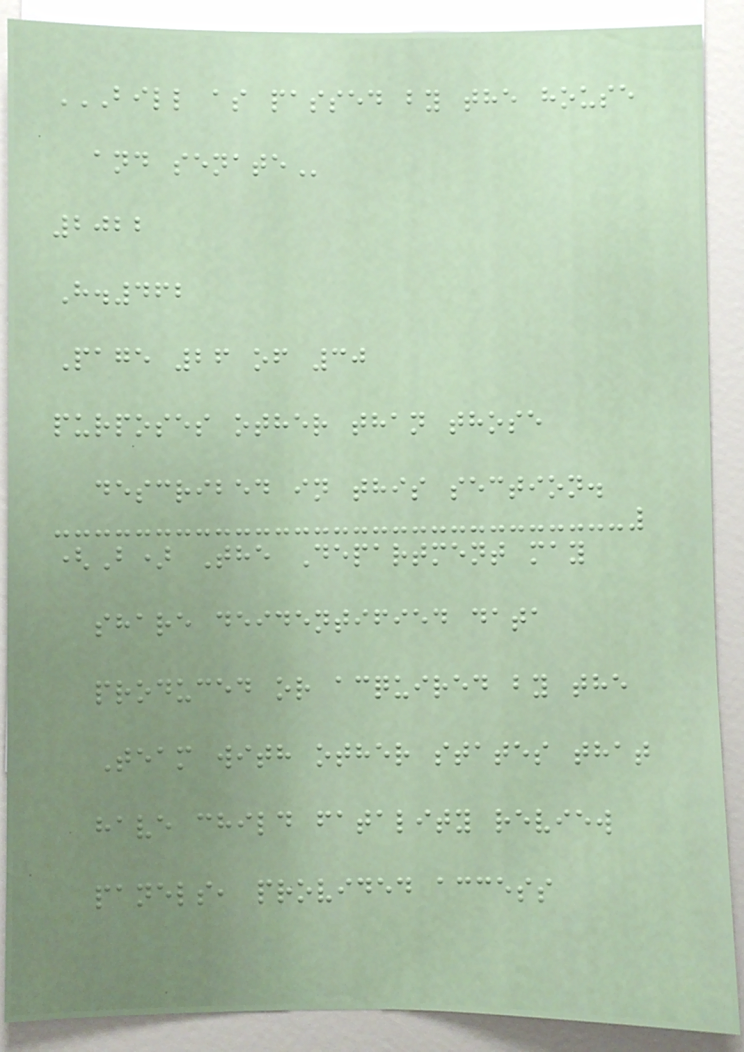BILL AS PASSED BY THE HOUSE
AND SENATE
2022
H.462
Page 26 of 30
purposes other than those
described in this section.
(B) The Department may
share deidentified data
produced or acquired by the
Team with other states that
have child fatality review
panels, provided access
